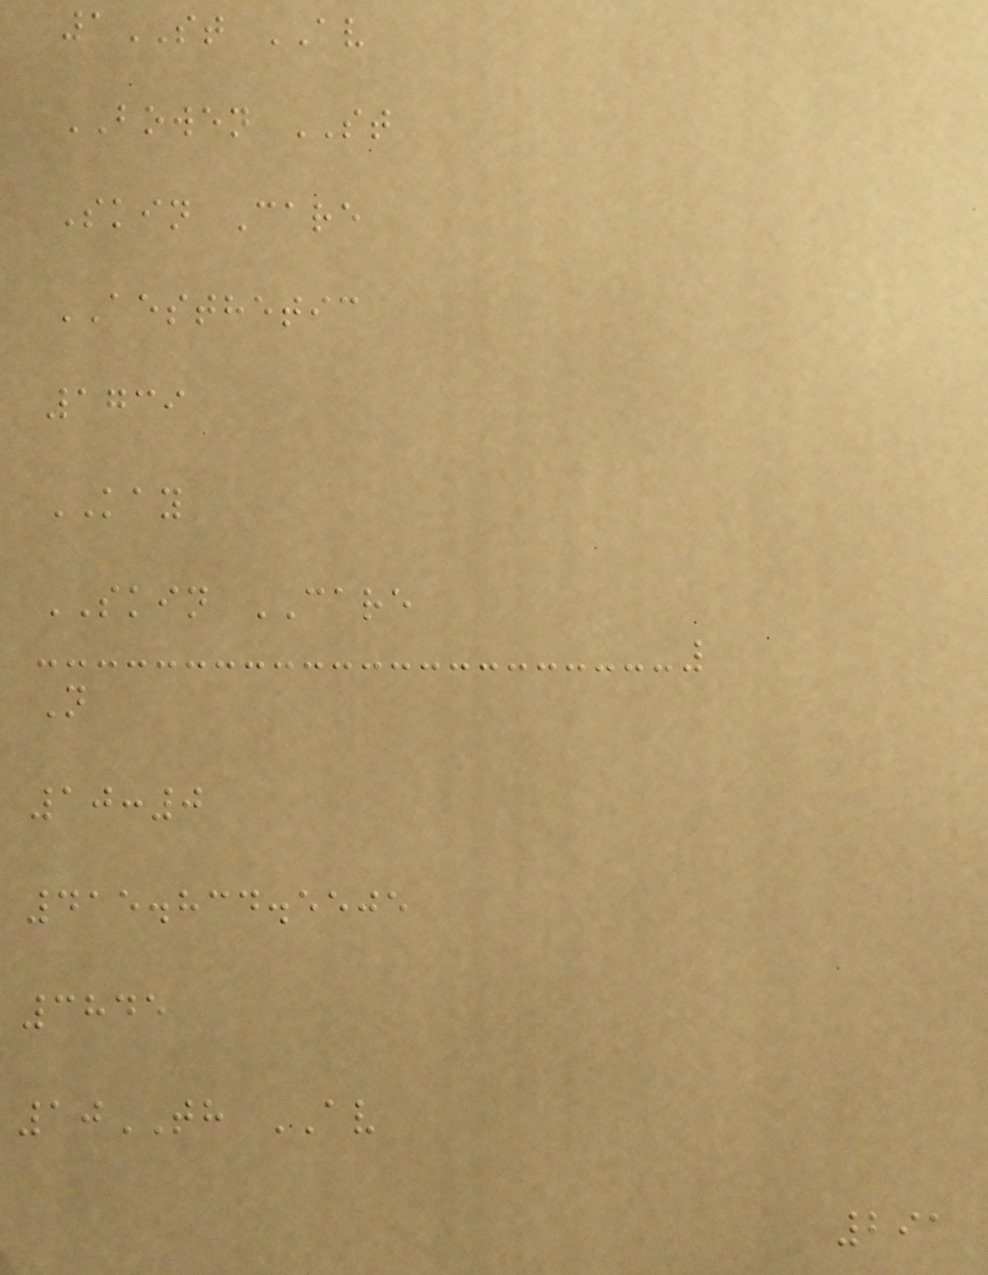1ST AV
BOWEN ST
Skin Care
AESTHETIC
1739
KAY
SKIN CARE
N
10:0
415.834.5505
3845
10TH AV
291
